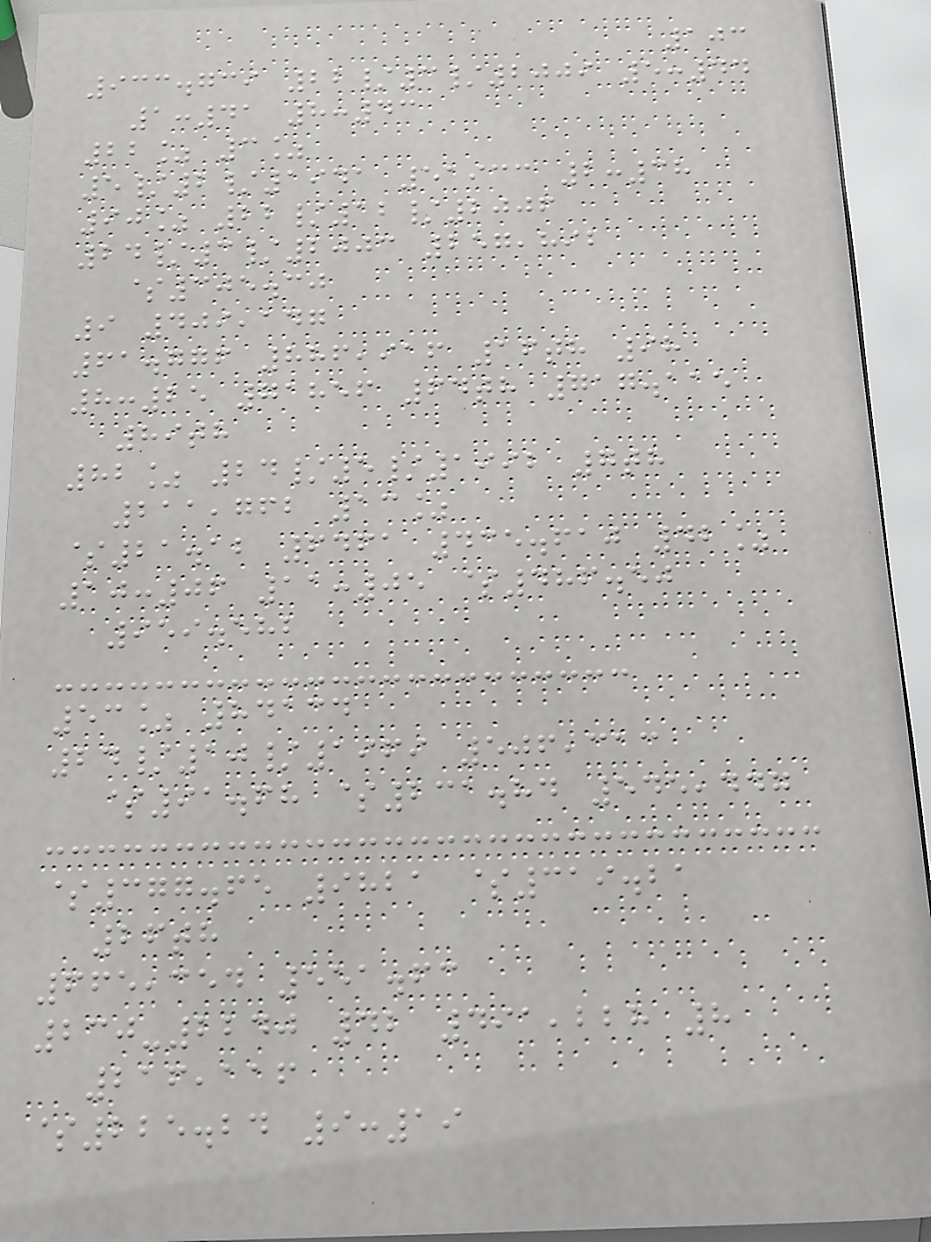103
933.739 22/3/2009 5:44
1:41 8:43
22% 3%
5/2/1941 51933 2:38
90% 22/12/2006
24/3/2003 257,892
$305.30
9 409,147
61.776 886,916 16th 98
8:25 71856 64th 717.115
89th
82% 24/5/1992 7th
211,762 13%
$21.12 6461 435.610 42%
10:06 11:05 $486.50
959.582
53% 84134
24/10/1969 506,313
$91.68 $231.84 545,447
$377.65 9821 $319.21
26th
665,354 551.63
230-2240 42 491,228 8
216,116
$225.24 9:19
